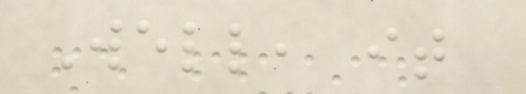Well, it
